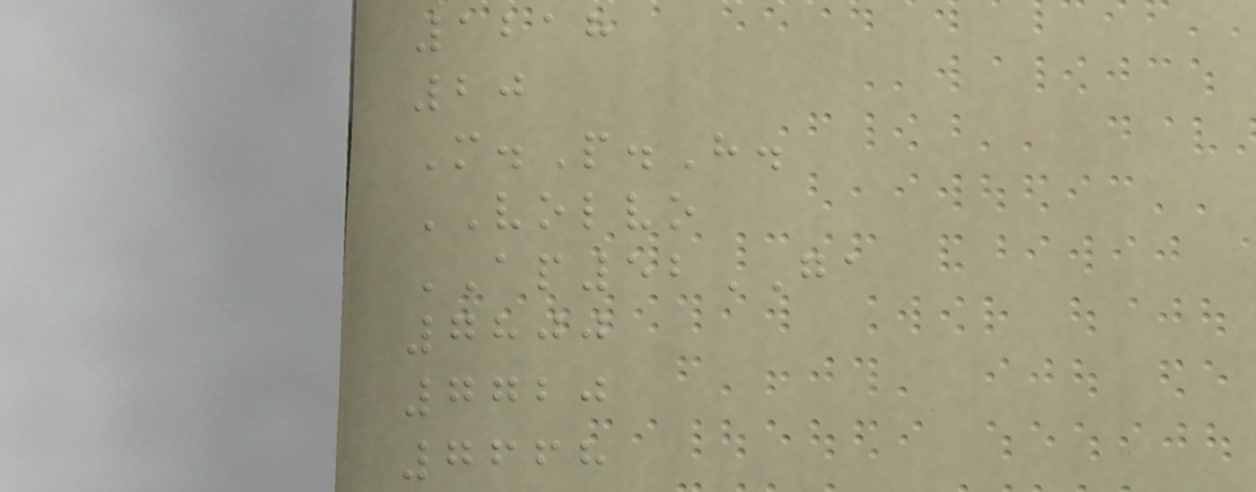1218
20
M.P.H.
VOLVO
AP52GA
7800
7720
7668
